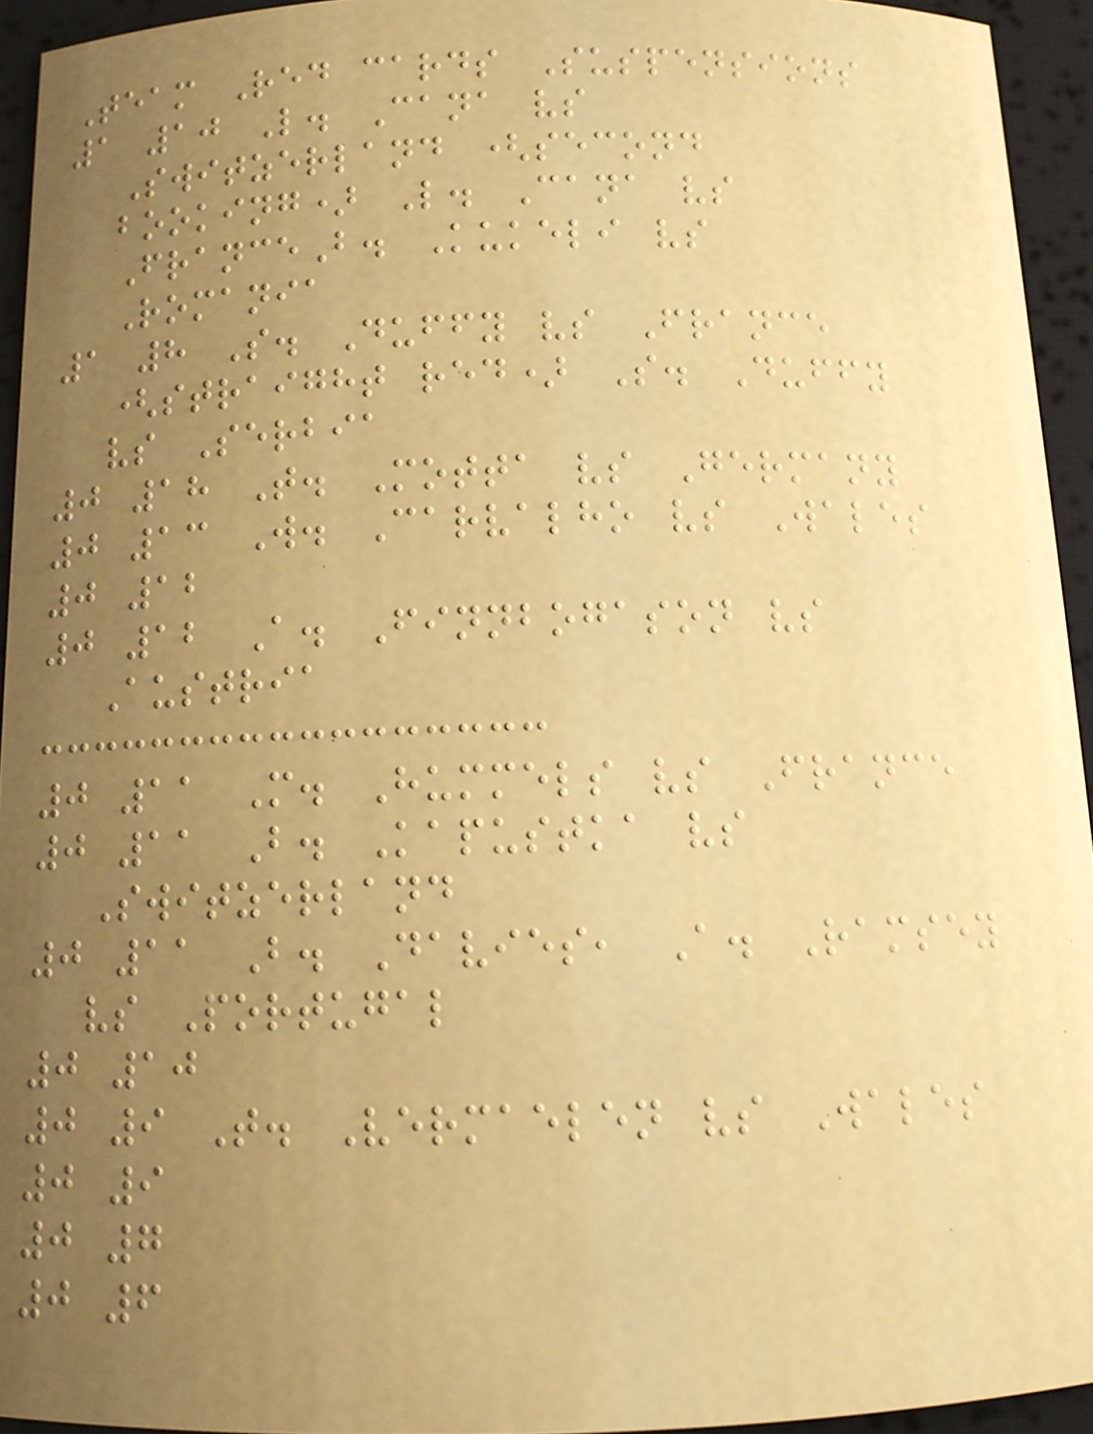Team Red cards Suspensions
1 10 L. Cana vs
Switzerland (second
booking) L. Cana vs
FranceB. Kukeli vs
Romania
1 8 S. Duffy vs France
(straight red) S. Duffy
vs Serbia
0 18 T. Motta vs Germany
0 13 W. Carvalho vs Wales
0 12
0 12 A. Finnbogason vs
Austria
0 11 M. Hummels vs France
0 11 B. Kapustka vs
Switzerland
0 11 B. Davies, A. Ramsey
vs Portugal
0 10
0 9 T. Vermaelen vs Wales
0 9
0 7
0 6
